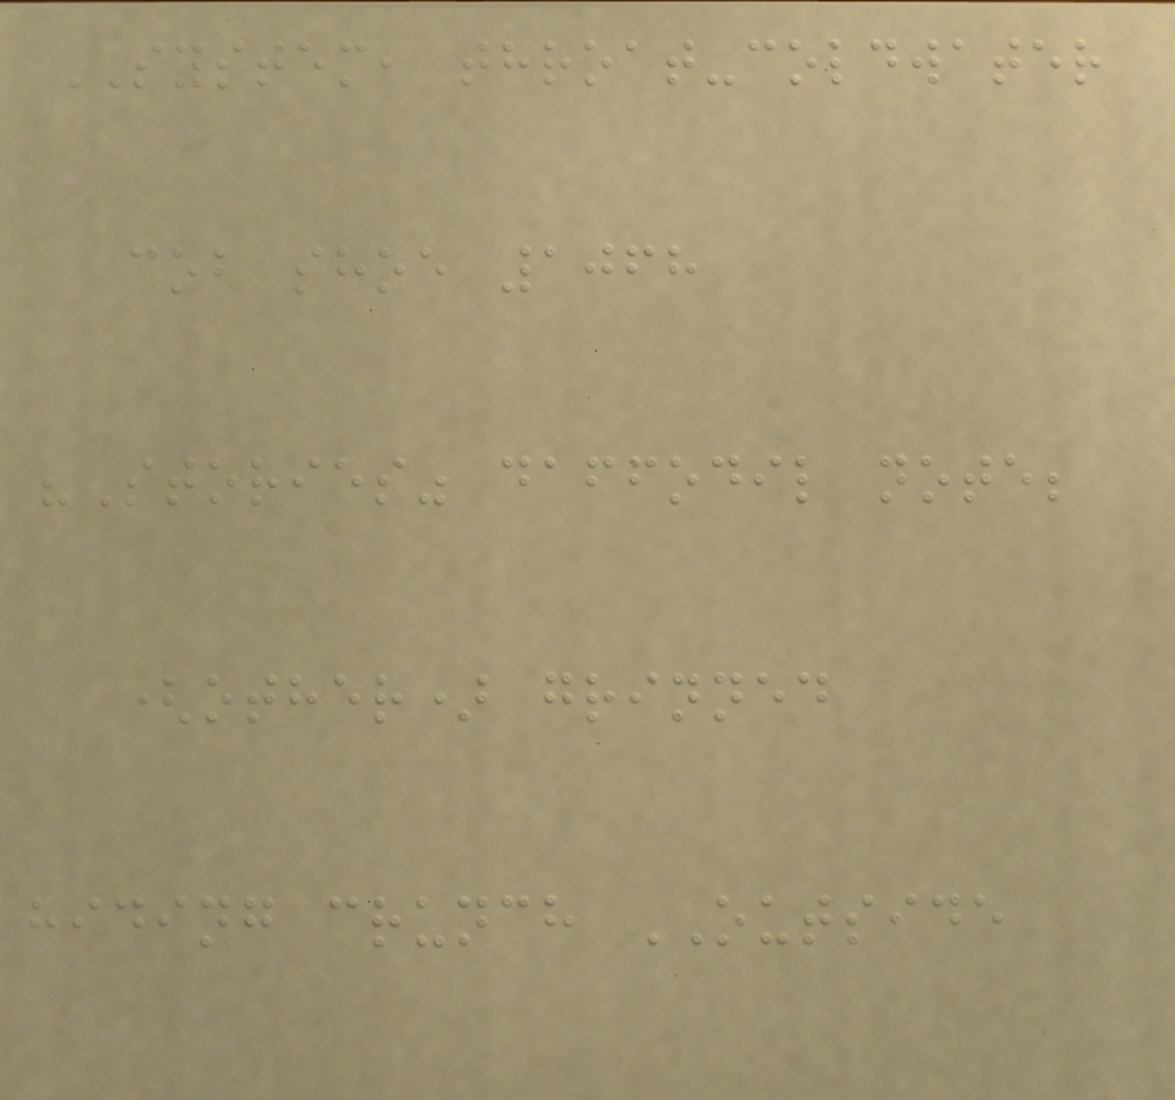SYSTEM, throat-coldwater
cob shoe 1068
"Stories" daffodil note;
(other) grinned
hiding crunch OUTSIDE
